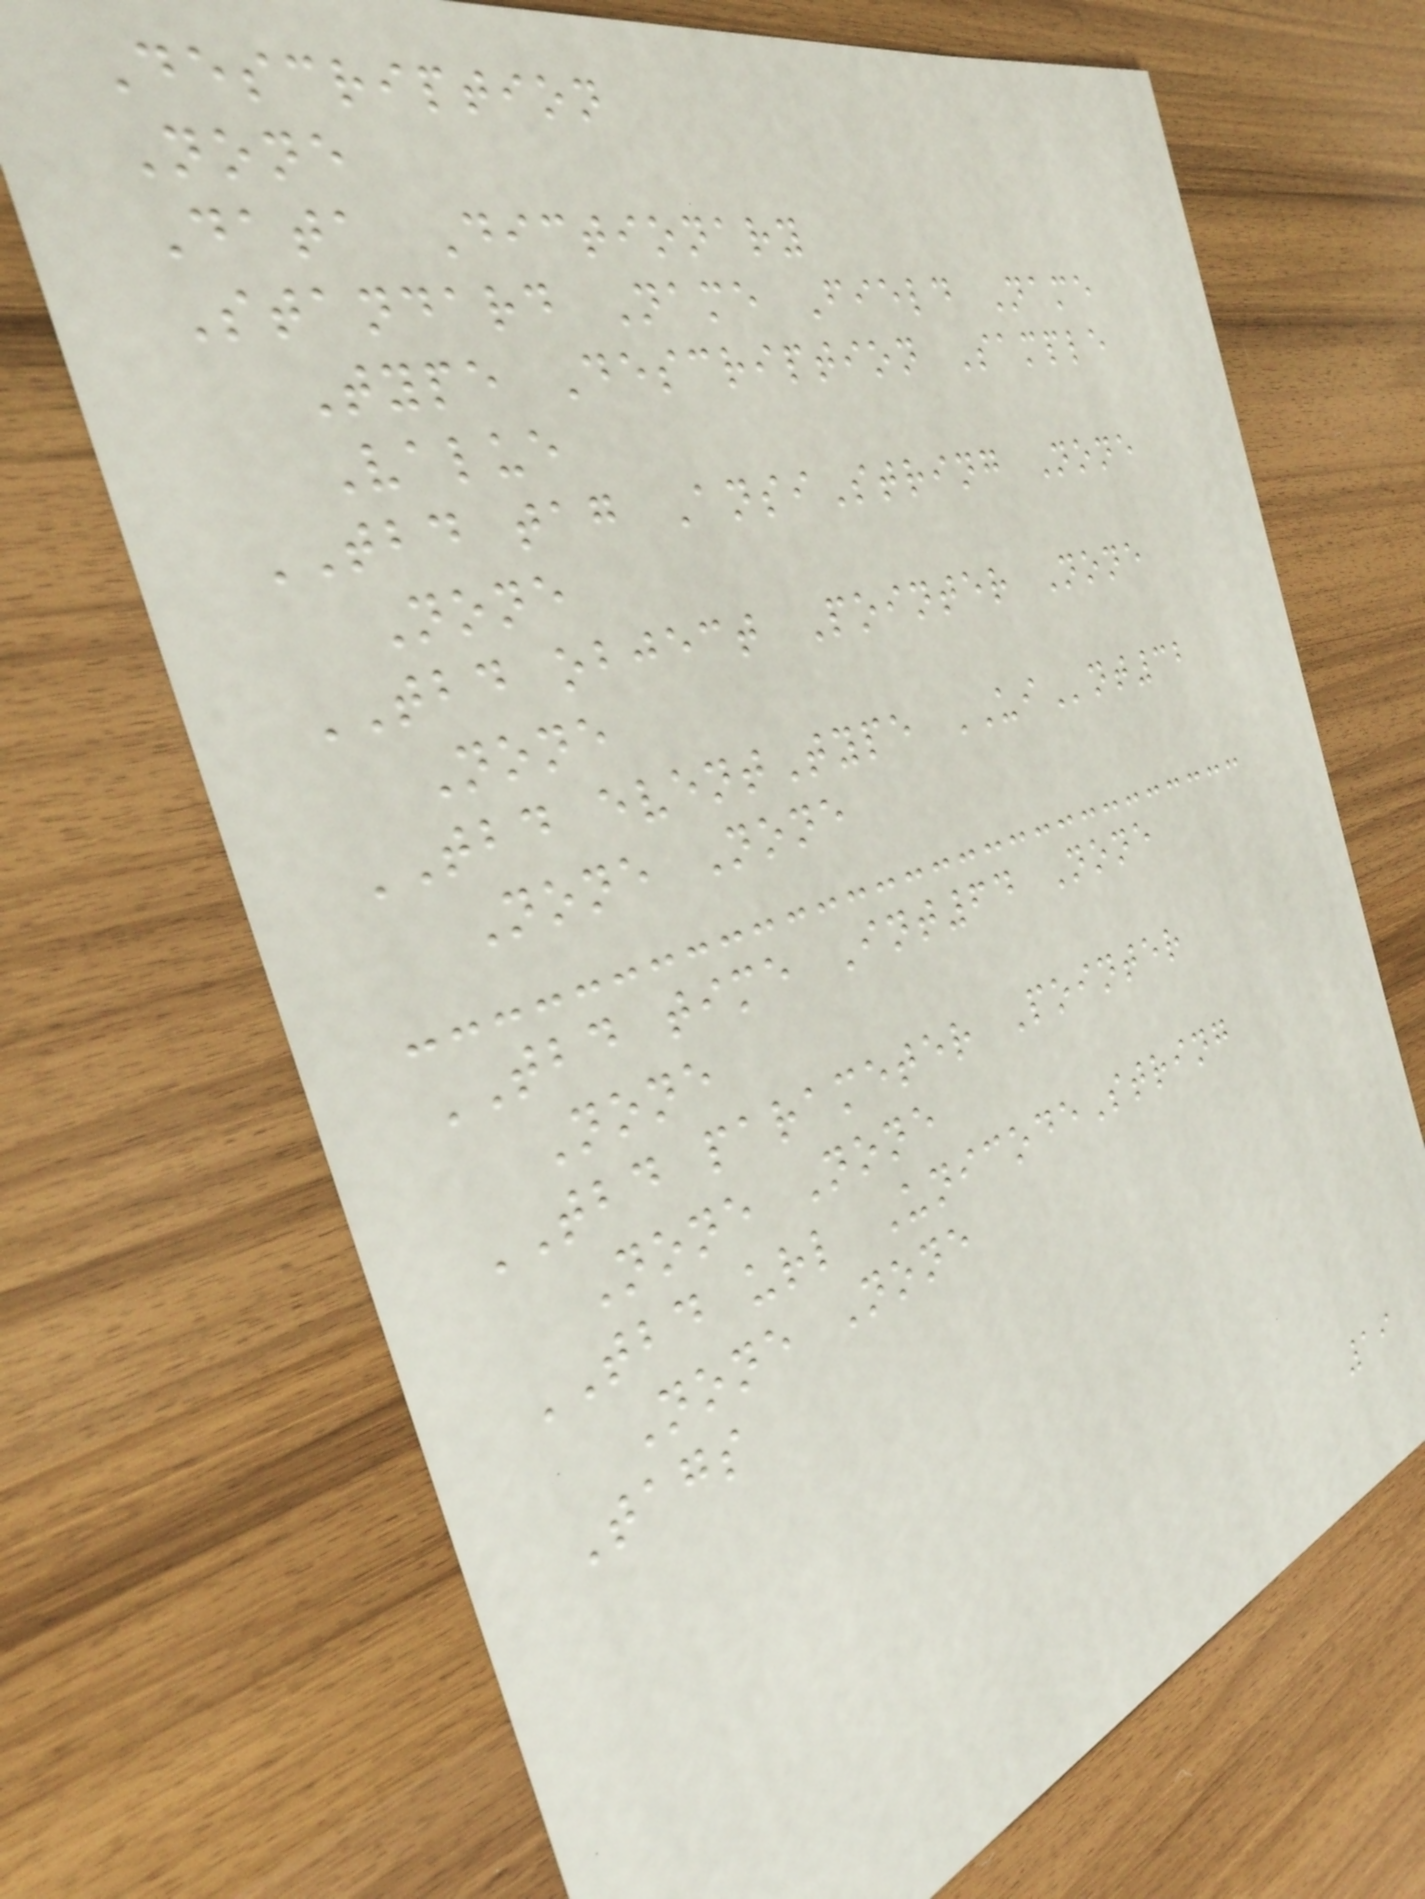Description
None
Data Dictionary
Standard Name Field Name
Type Description Sample
Value
TBD tag AnsiString None
None
TBD object Pointer None
None
TBD eventType UInt32
None None
TBD time Int64 None
None
TBD parameter Pointer
None None
TBD url UnicodeString
None None
Tags
19
